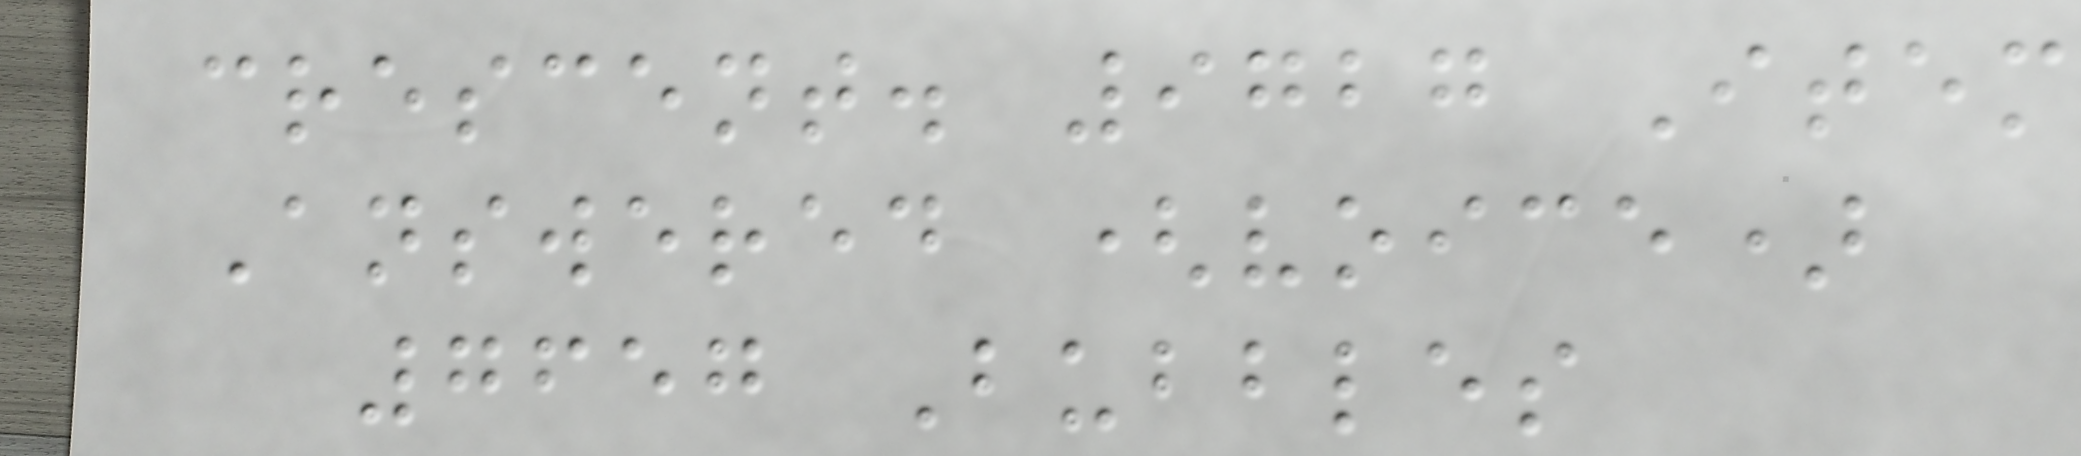crescent. 9727 Item
Answered (voice)
7657 Bubbles
